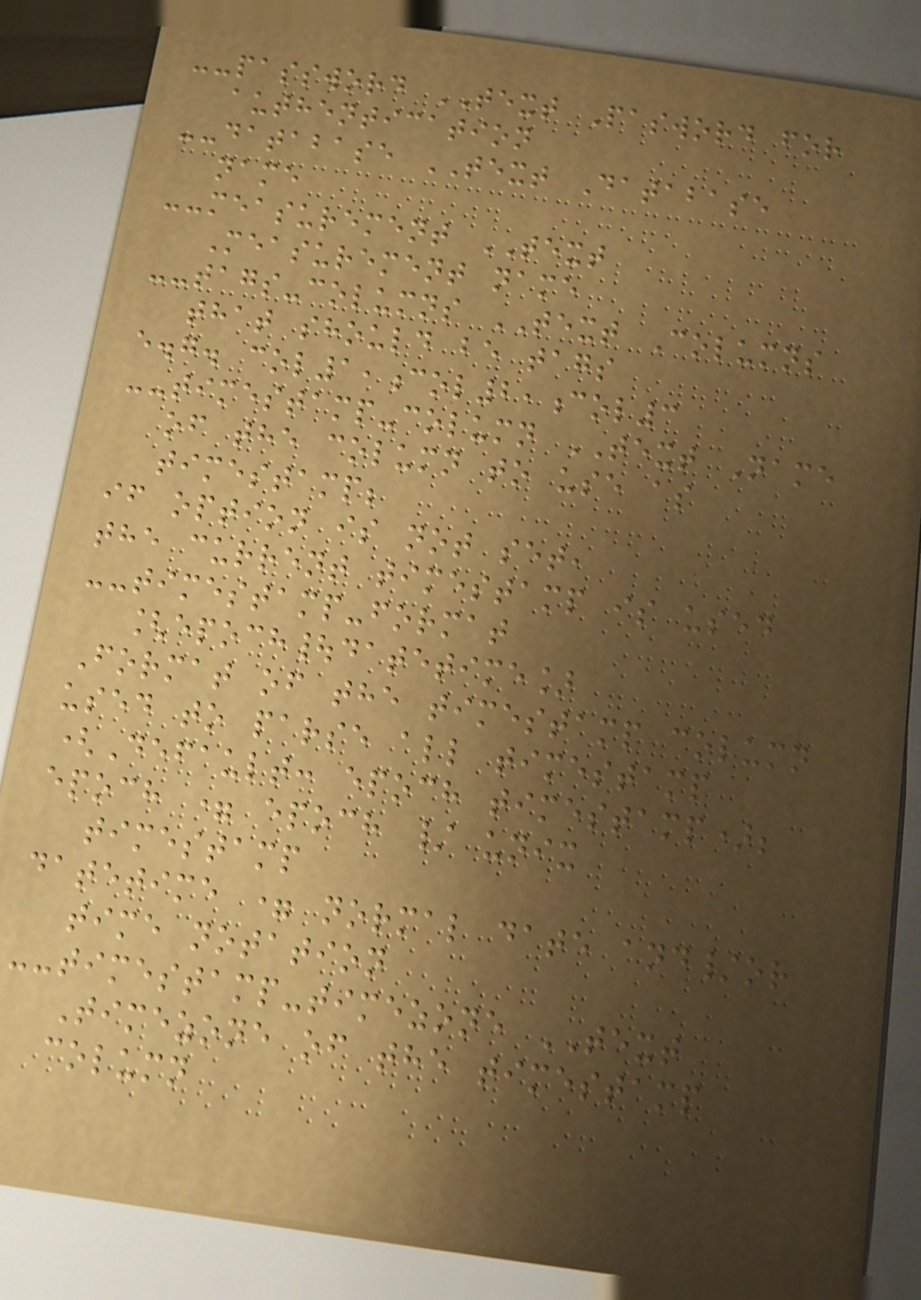--password TEXT Pasword for
authentication
--database TEXT Database
name
--measurement TEXT
Measurement name
--tags-columns TEXT Columns
that should be tags
e.g. col1,col2,col3
--timestamp-column TEXT Name
of the column to use as
timestamp;
if option is not set,
the current timestamp is used
--timestamp-format
[epoch|datetime]
Format of the timestamp column
used to parse all timestamp
(Default: epoch timestamp);
epoch = epoch / unix
timestamp
datetime = normal date and/or
time notation
--timestamp-timezone TEXT
Timezone of the timestamp
column
